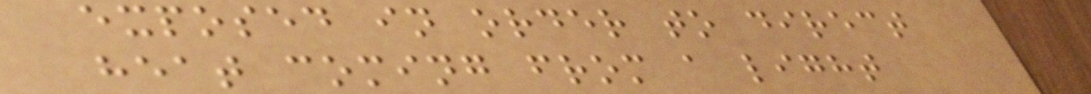exposed in order to direct
heat coming from a light
